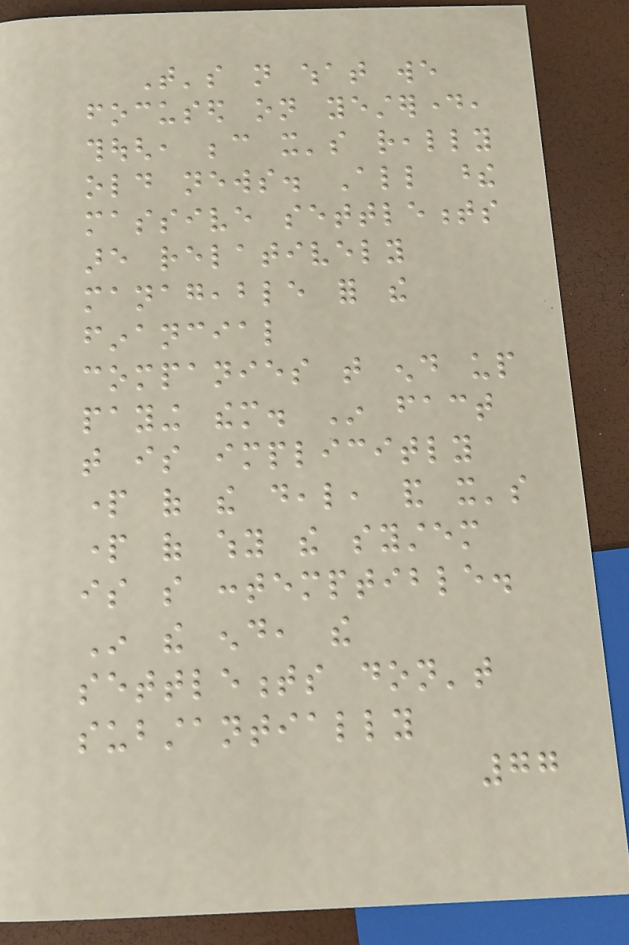That's not what we
focused on yesterday,
though, because it's really
old news. All these
massive settlements
are relatively
manageable for the
financial
companies that end up
paying them. In fact
that is implicitly
part of the deal, and it's
part of why the system
is so contemptible.
In the end, the
settlements don't
substantially
77
